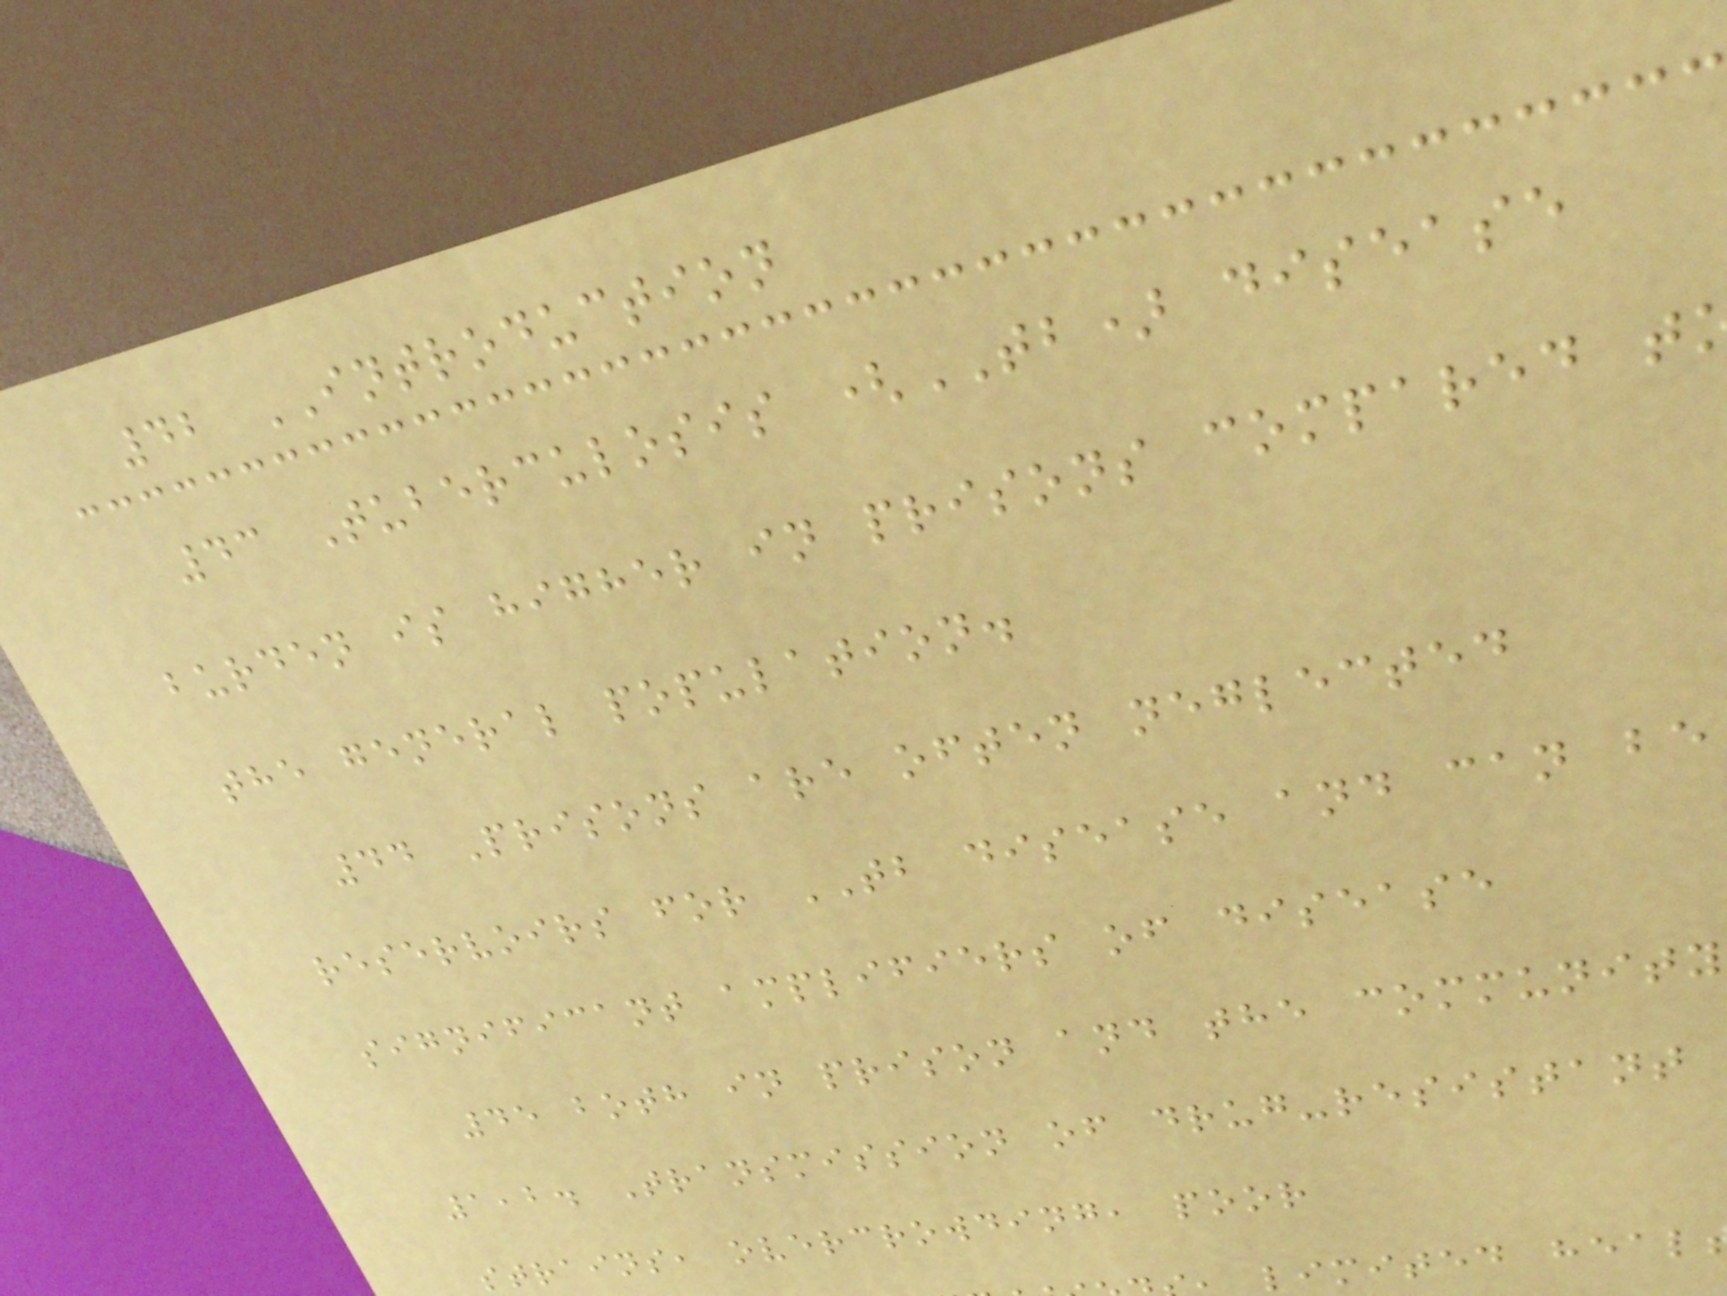42 INTRODUCTION
43 Tuberculosis (TB) disease
burden is higher in prisons compared t
the general population.
44 Prisons are often neglected
reservoirs for TB disease and can be
significant amplifiers of disease
45 both in prison and the community
1,2. Transmission of drug-resistant
strains, overcrowding, poor
limited heal
